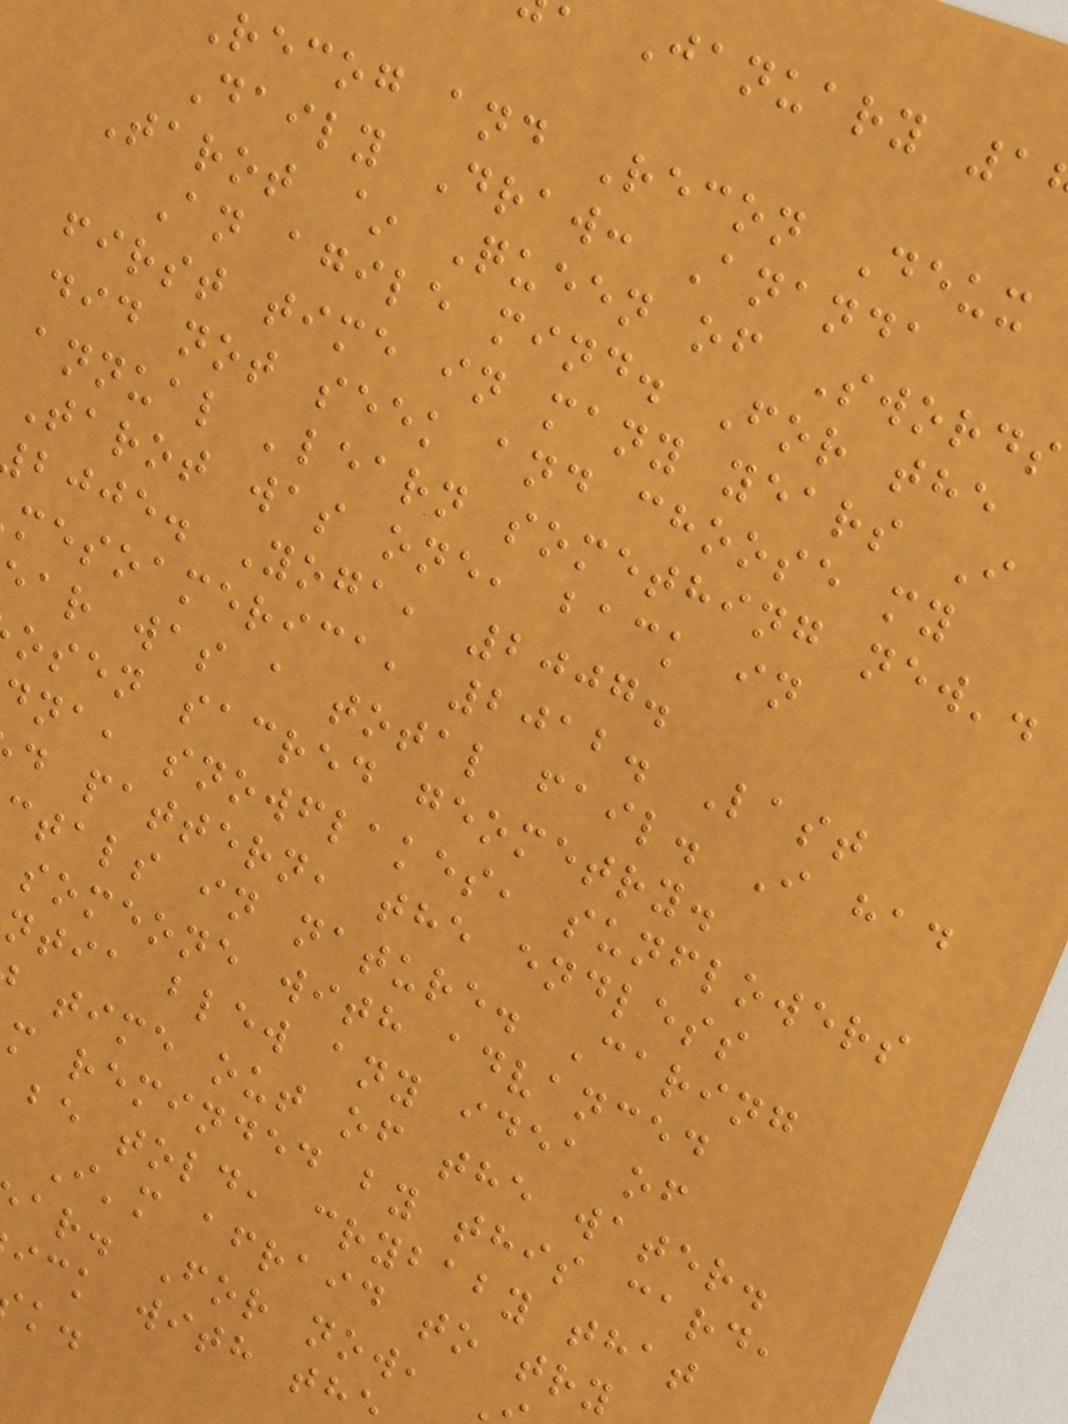January 1
recog and Recon Deux
Daily Draw: Ananda
Tarot ~ Queen of Swords
An agile mind. For the
first time in many years I
did not seek and choose my
annual 'learn something new'.
Tarot was one, back in
bjje. Yoga, 2007.
mesoamerica, 2012. Last
ar was a total fail. I had
osen sacred geometry.
dna, snowflakes, sunflowers
d pattern, the endless
ctals in nature. Caring
someone with advanced
ntia blew any idea of
time out of the water.
m reminded by this card,
be told, crybaby that
I'm afraid to try
ar. For now,
ick with th
